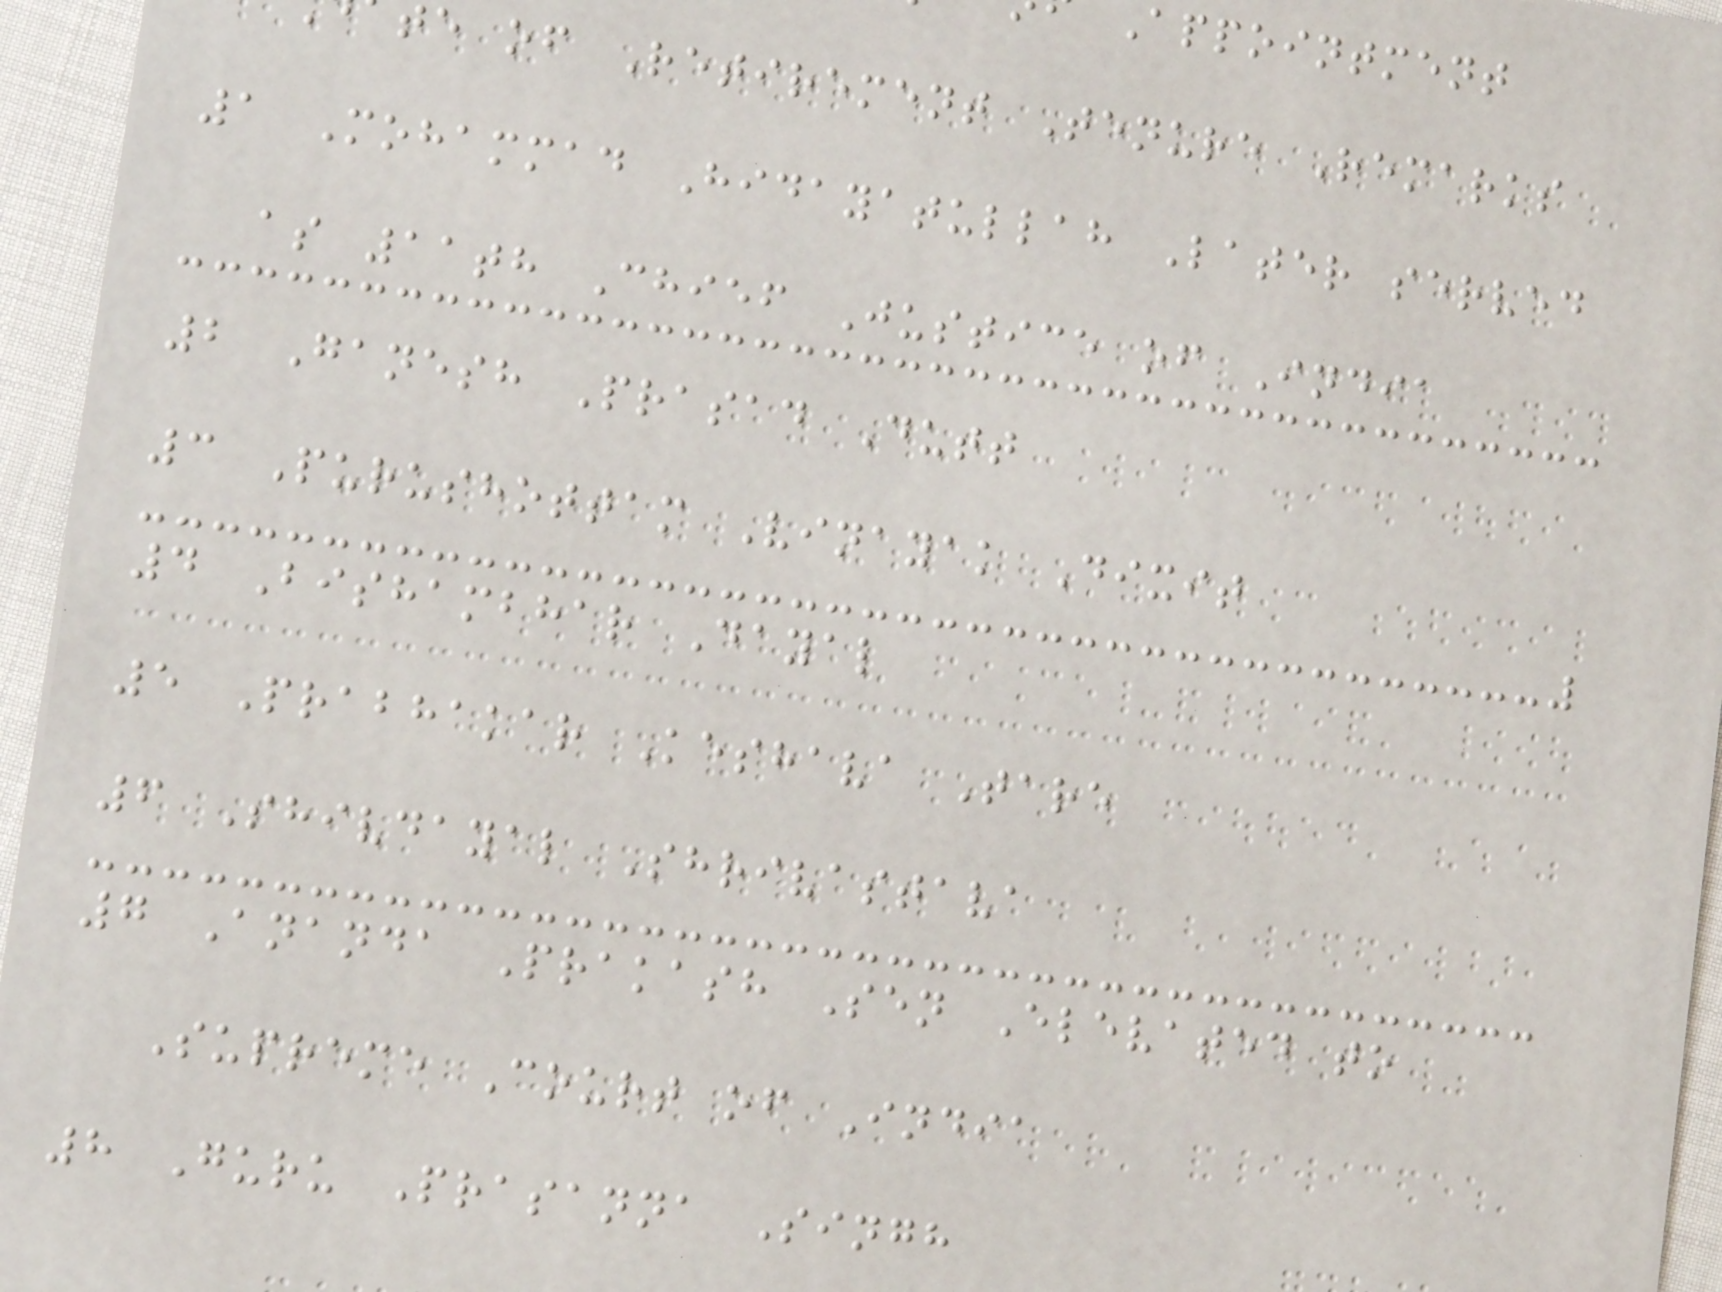Appointment
te of Retirement Tenure Remarks
1 Mohammad Hidayatullah Later served
as 11th Chief Justice of India
2 Ganesh Prasad Dutt
3 Purushottam Vinayak Dixit
4 Bishambhar Dayal
5 Prabhakar Keshava Tare
6 Shivdayal Shrivastava
7 Ananda Prakash Sen Elevated to
Supreme Court of India
8 Guru Prasanna Singh
